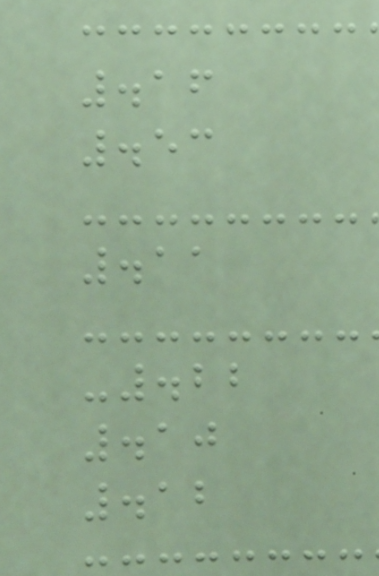.16
.53
.11
-.22
.10
.12
